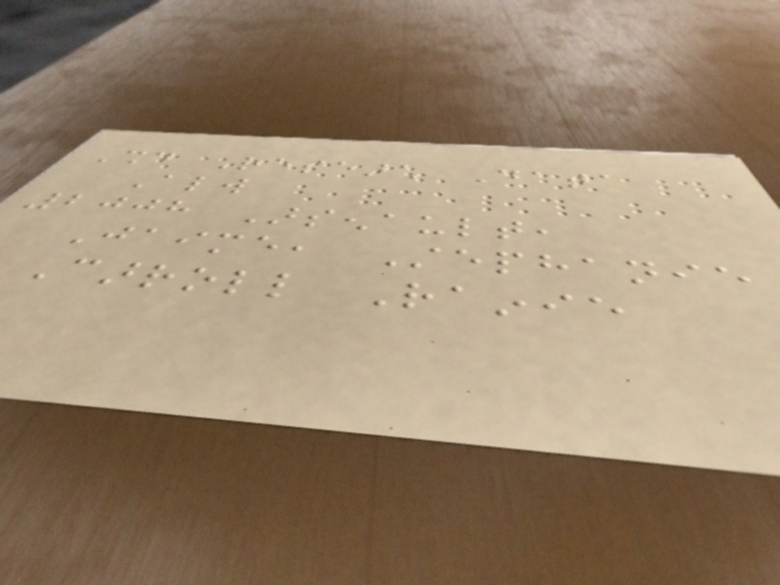Should Research Data
Always
2008 Arsenault,
Jaime, Stephanie
Carroll Rainie
